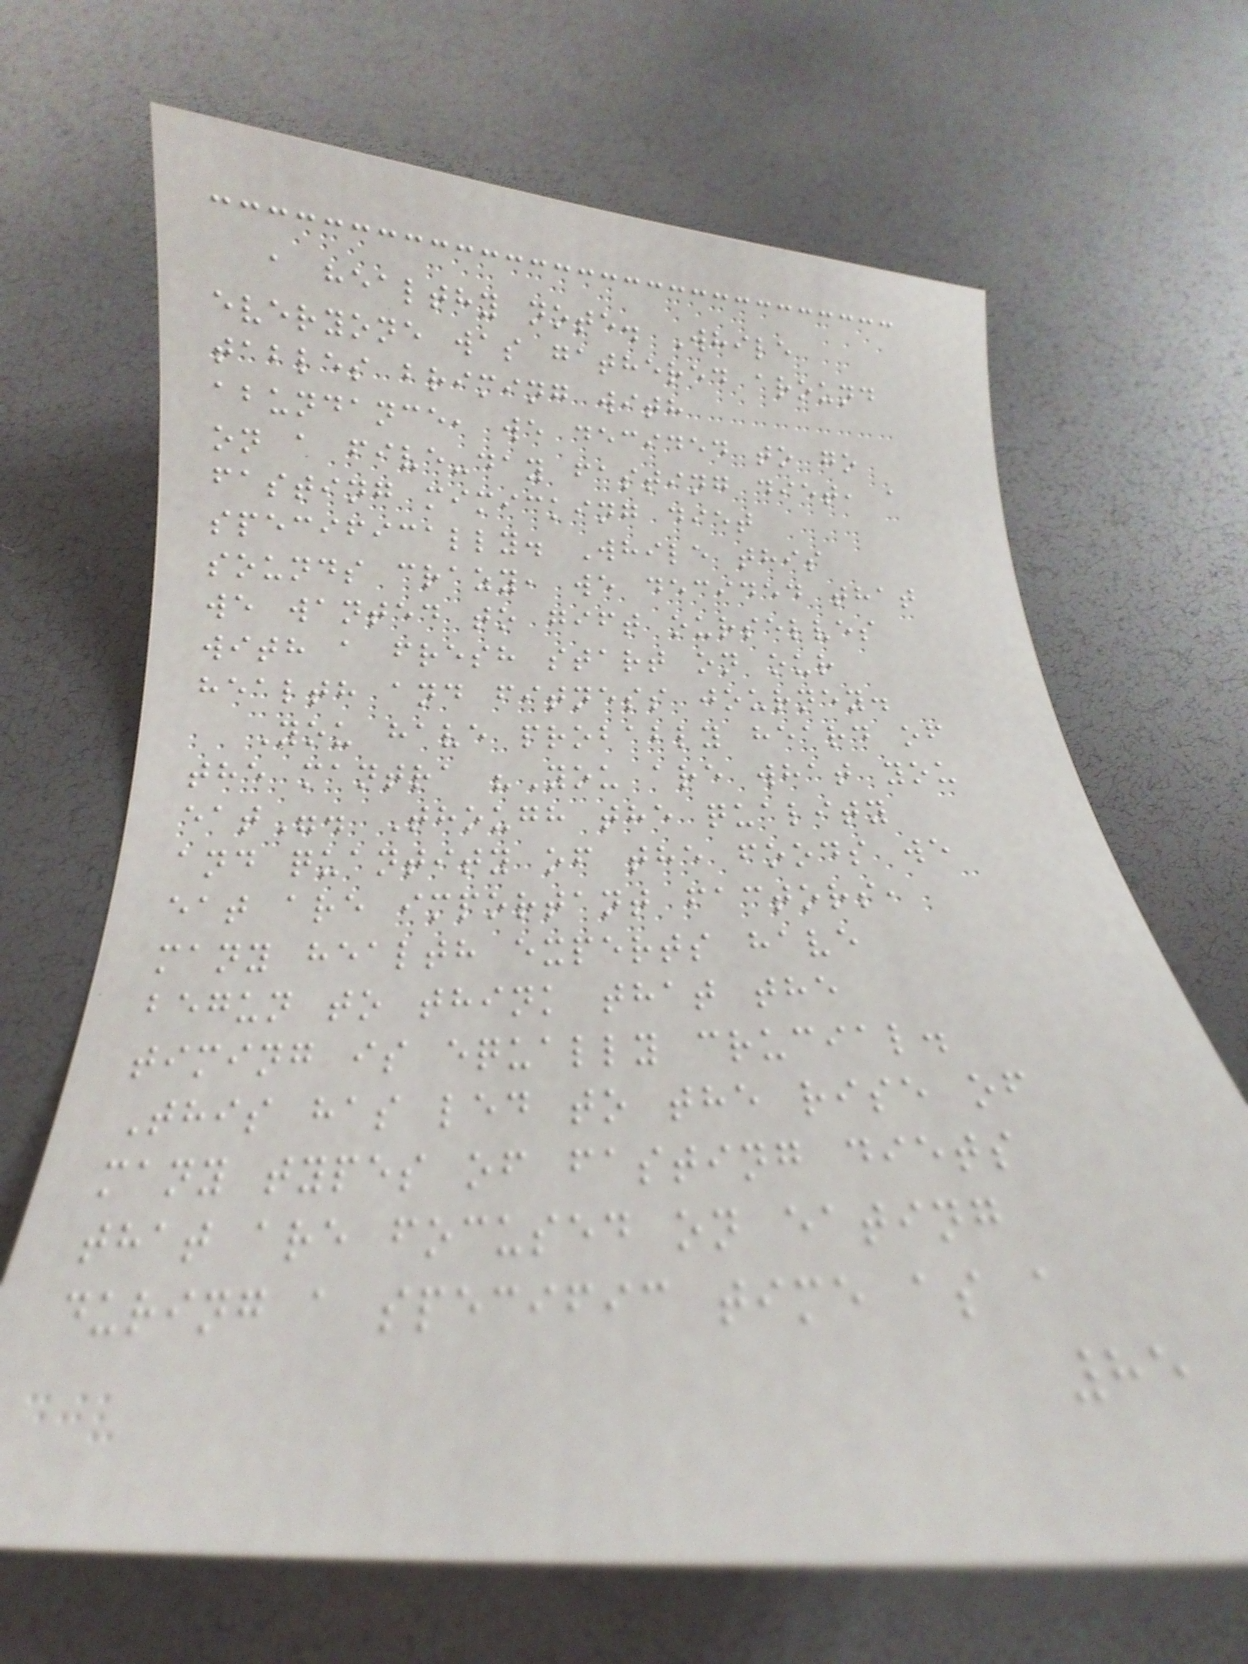a healthy note. While
everyone was gathered around
tables briming with
abundance, we decided to go
on a five-day fasting diet, a
fasting mimicking diet
specifically. While this
sounds crazy, we decided that
we wanted to gift ourselves
with a fresh start on our
health and fitness journey.
You have probably heard of
the mantra "You are what you
eat". Though the quality
and quantity of the foods we
eat are important factors,
many health experts have
begun to think that the
timing is equally crucial.
This has led to the rise of
many types of fasting diets
that are focused on eating
during a specific time as a
85
